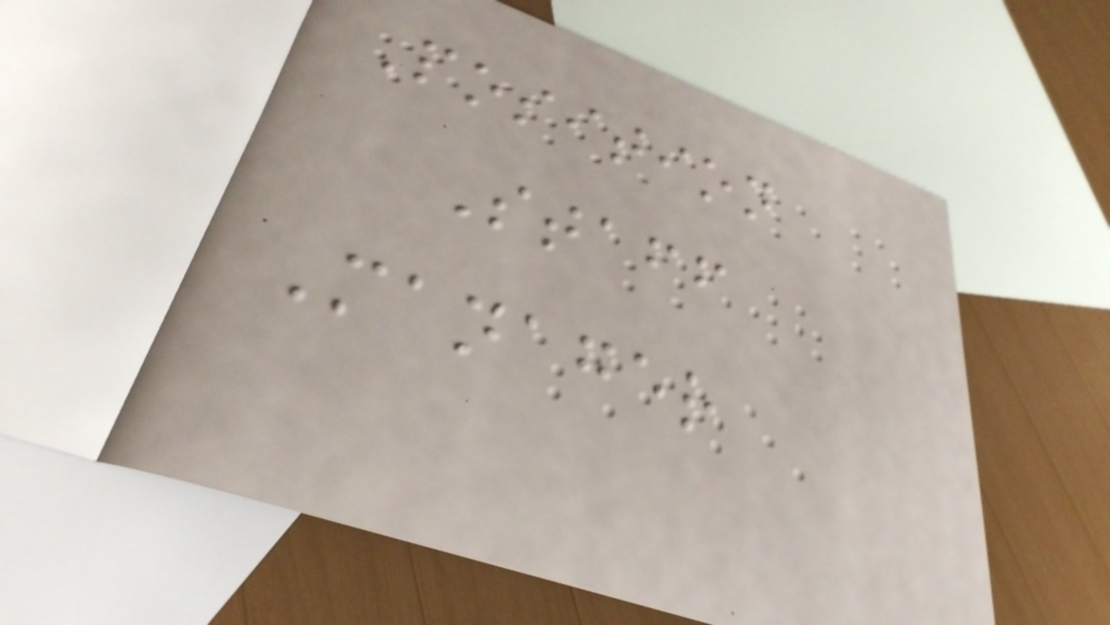Position
Staff
Manager
